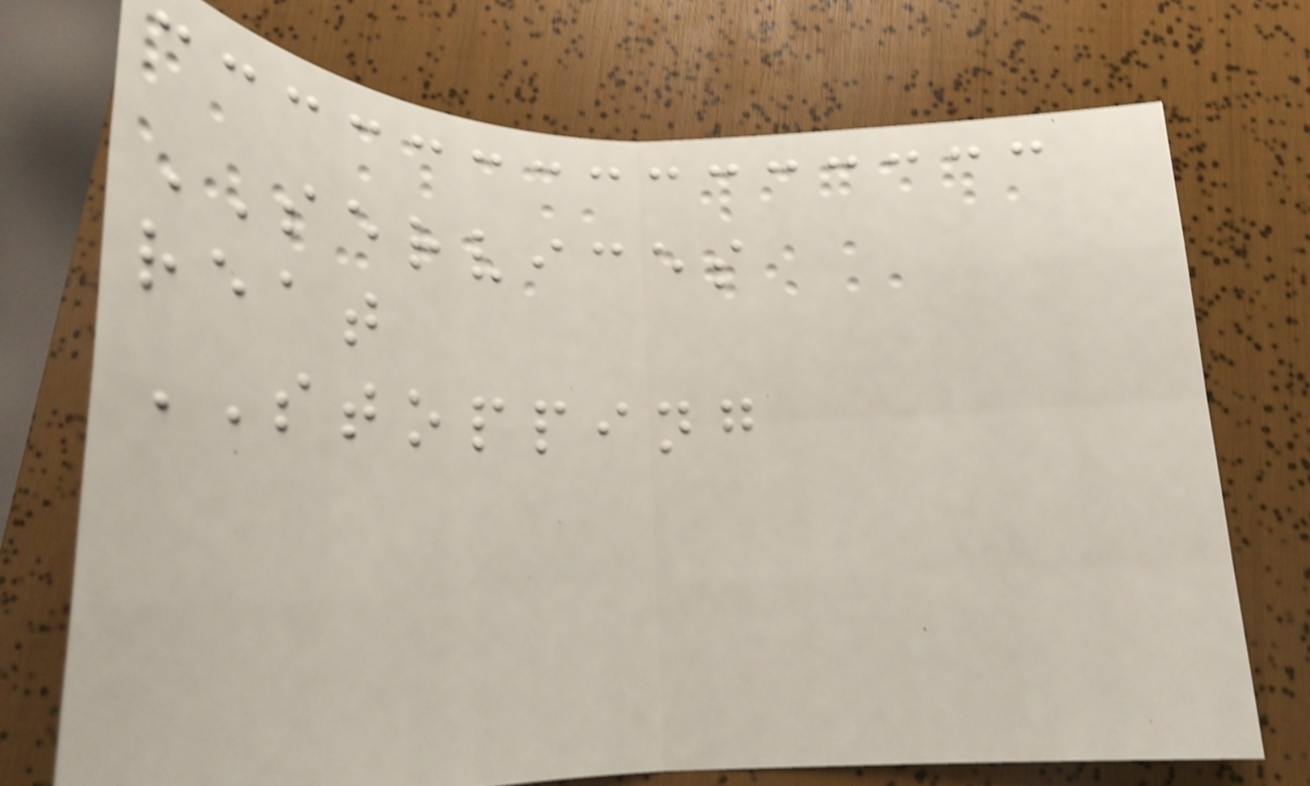SERVICES
reat
STOPPING
